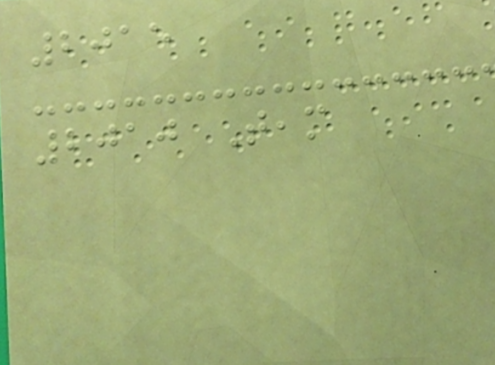2015
2010 Team
